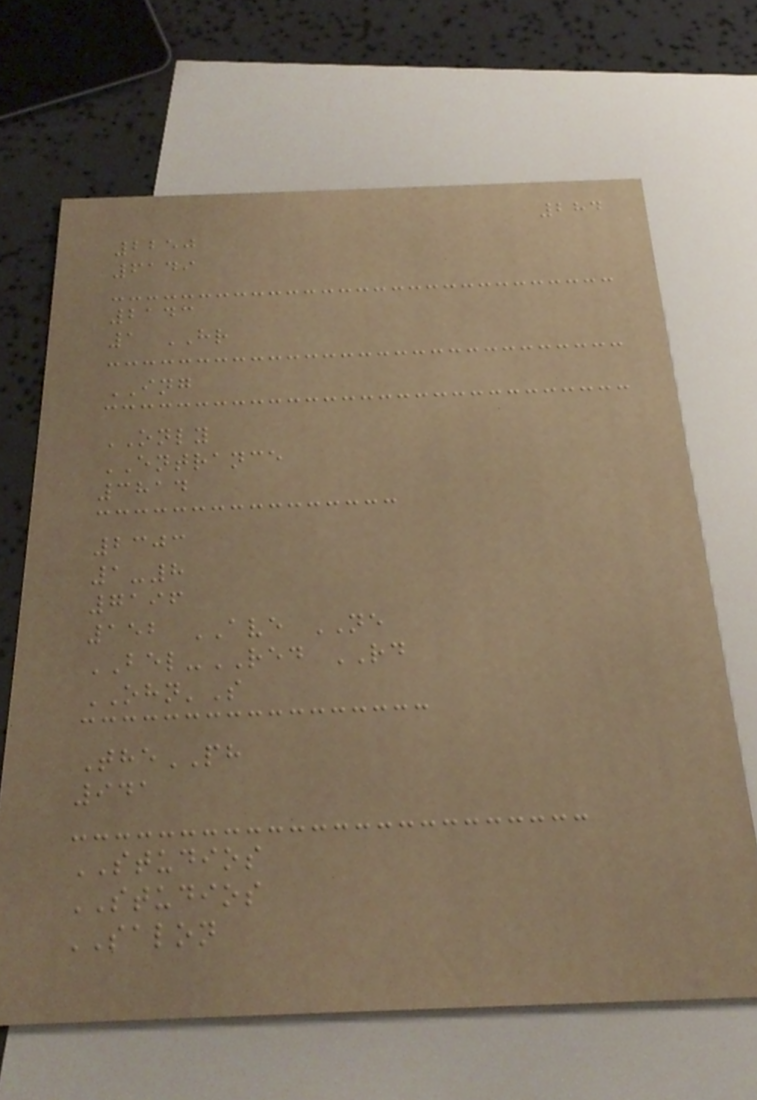284
2250
6149
2143
1 HR
ING
ONLY
ENTRANCE
3814
2303
1-8
7196
152 AVE NE
BEL-RED RD
OHN'S
ThePH
941
STUDIOS
STUDIOS
SALON
